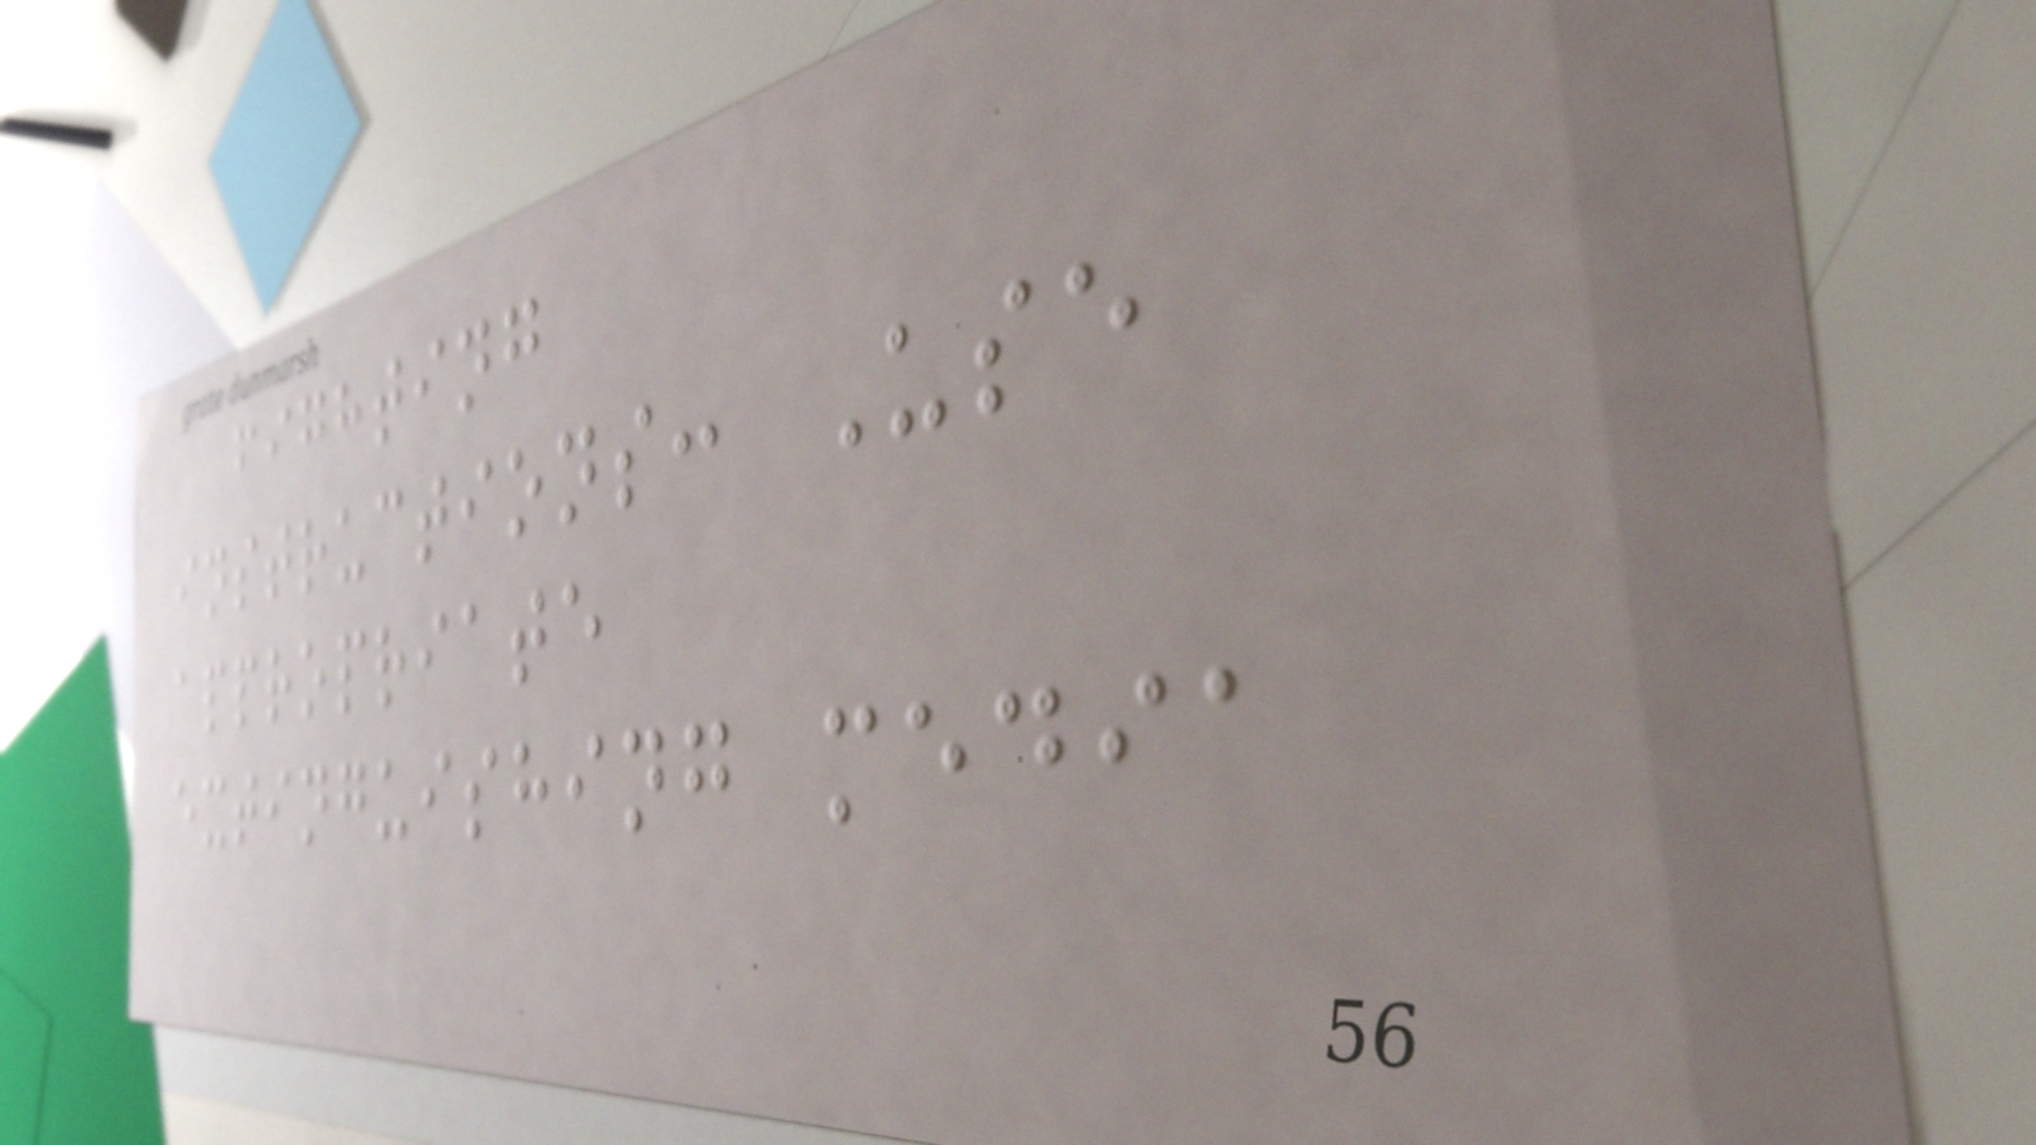fighting
instructions: Use
appropriate
extinguishing media
